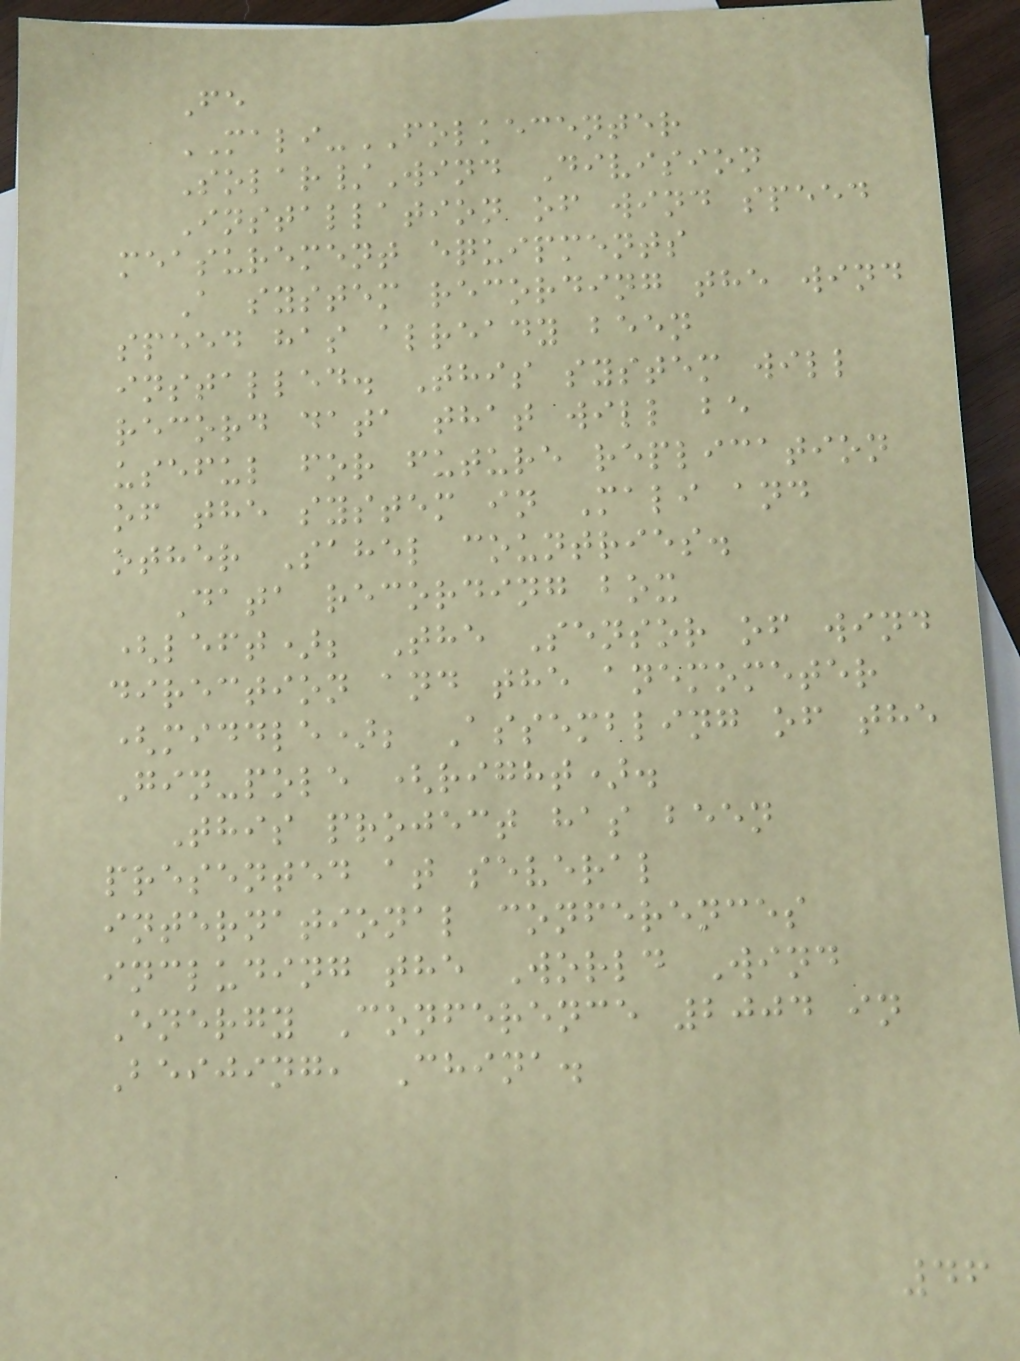Fe
MALI-FOLKECENTER
Solar/Wind Division
Installation of wind speed
measurement equipments
A system recording the wind
speed has already been
installed. This system will
record data that will be
useful for future replication
of the system in Mali and
other Sahel countries.
Data recording box
(left); The Sensor of wind
direction and the anemometer
(middle); Assembling of the
Gin-pole (right).
This project has been
presented at several
international conferences
including the World Wind
Energy Conference 2004 in
Beijing, China.
46
